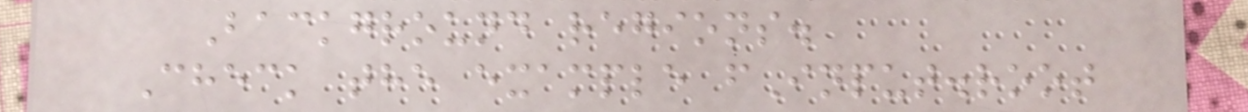Background regions.
Check the example fInput.root
